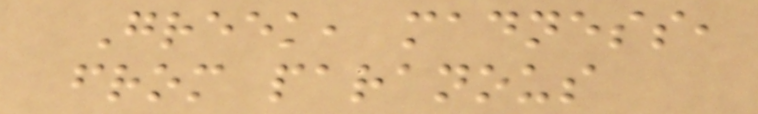Greek, madness,
from paranous
